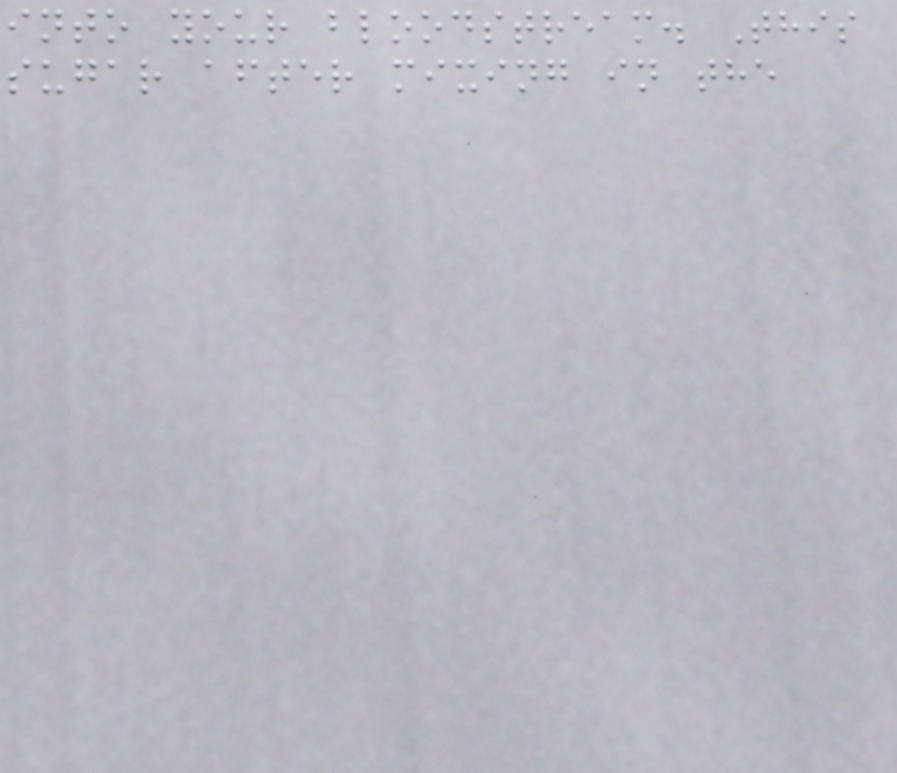into your bloodstream. This
sugar after mixing in the
